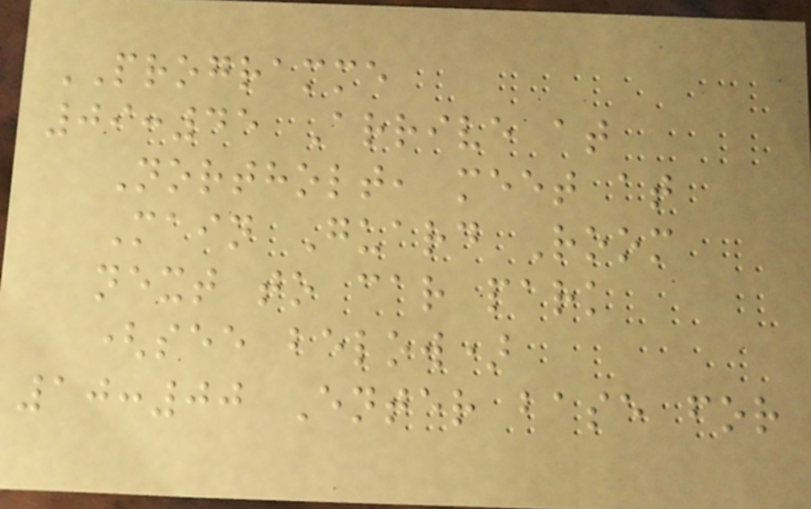PROGRAMME
09:45 Arrive at
Northolt, meet at
Main Guard Room
next to car park
(see below)
10:00 Enter base for
